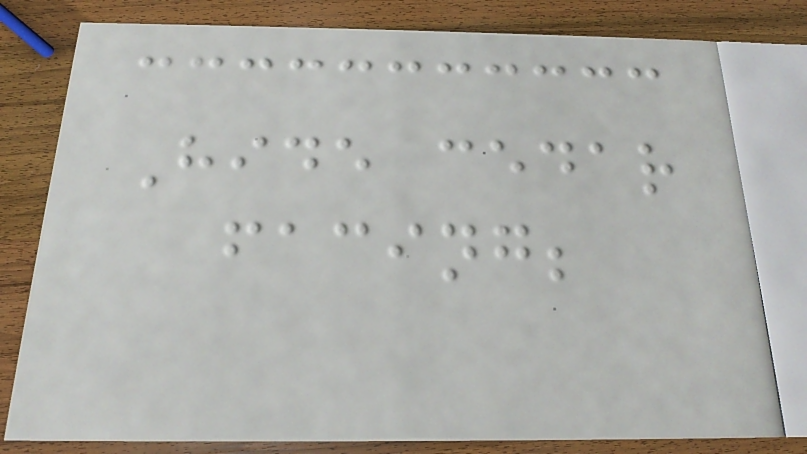Hide cedar
facing;
